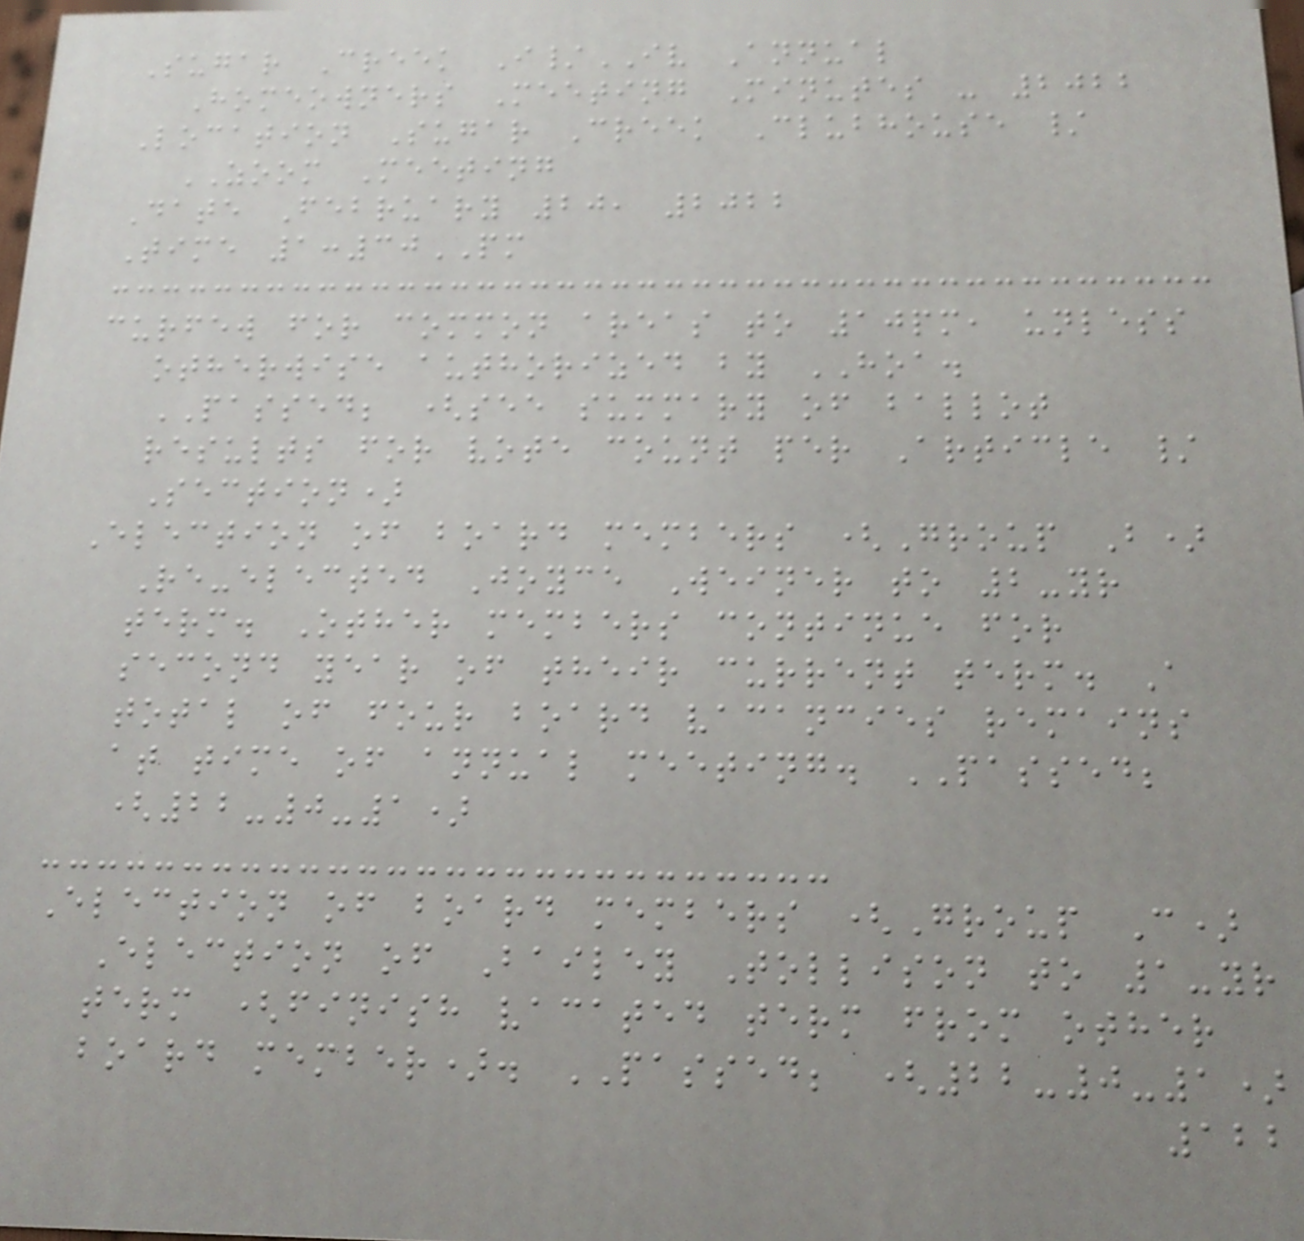Sugar Creek I/IV Annual
Homeowners Meeting Minutes - 2022
Location Sugar Creek Clubhouse /
ZOOM Meeting
Date February 20, 2022
Time 1:30PM
curfew for common areas to 10pm, unless
otherwise authorized by HOA.
PASSED; (see summary of ballot
results for vote count per Article /
Section)
Election of board members (Group B)
Re-elected Joyce Weiner to 2-yr
term. Other members continue for
second year of their current term. A
total of four board vacancies remains
at time of annual meeting. PASSED;
(22-0-1)
Election of board members (Group C)
Election of Bailey Tollison to 1-yr
term (finish vacated term from other
board member). PASSED; (22-0-1)
122
